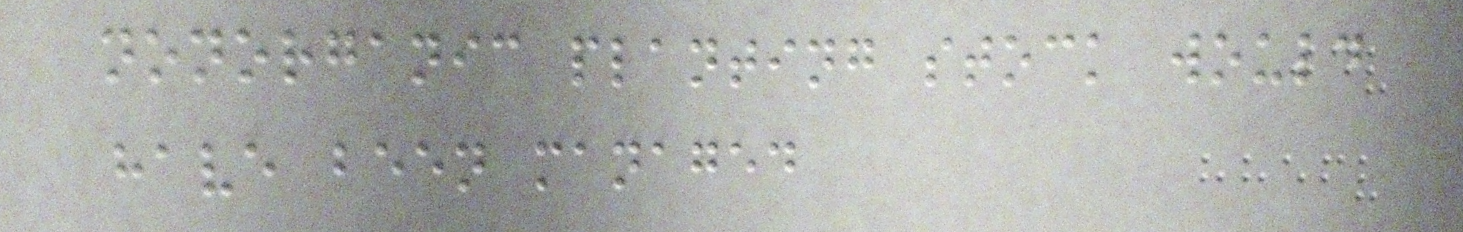nonorganic planting stock would
have been managed
